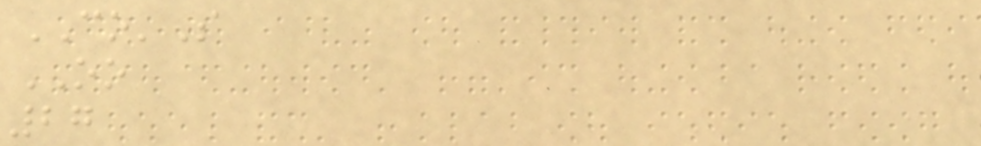CO'S
OO
27
